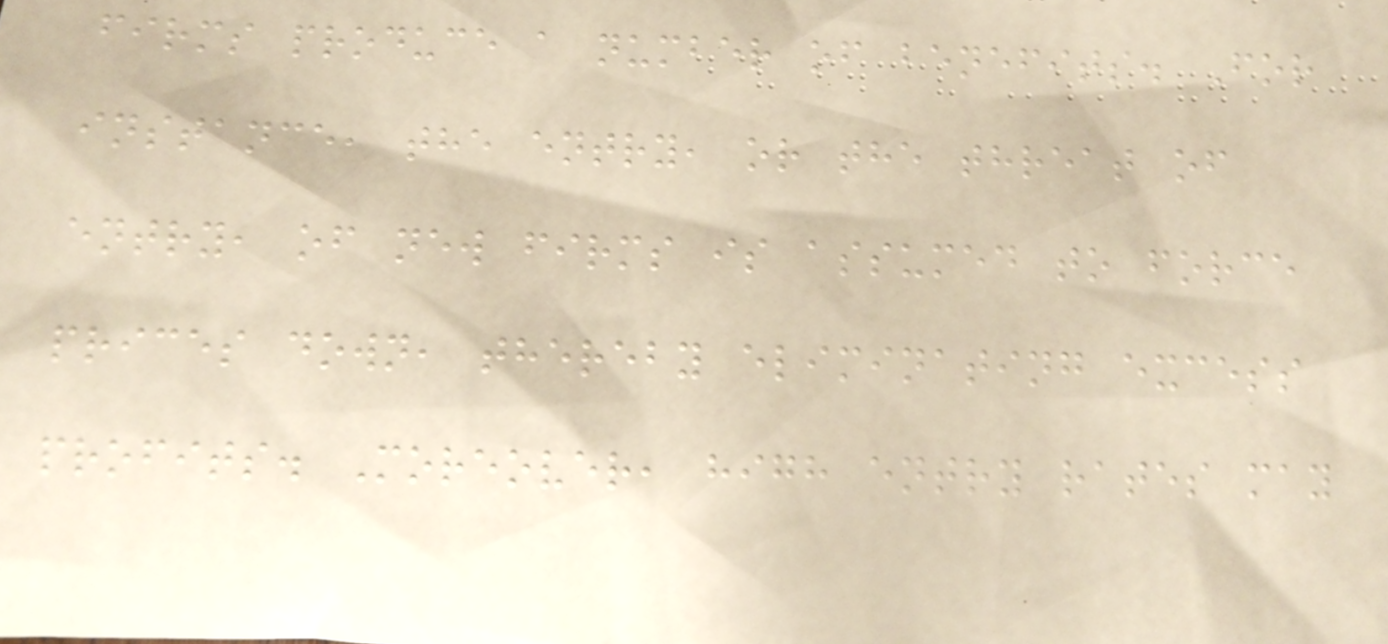firms produce a number of benefits. For
instance, the entry, or the threat of
entry, of new firms is assumed to force
prices down, thereby eliminating excess
profits. Moreover, high entry rates may
